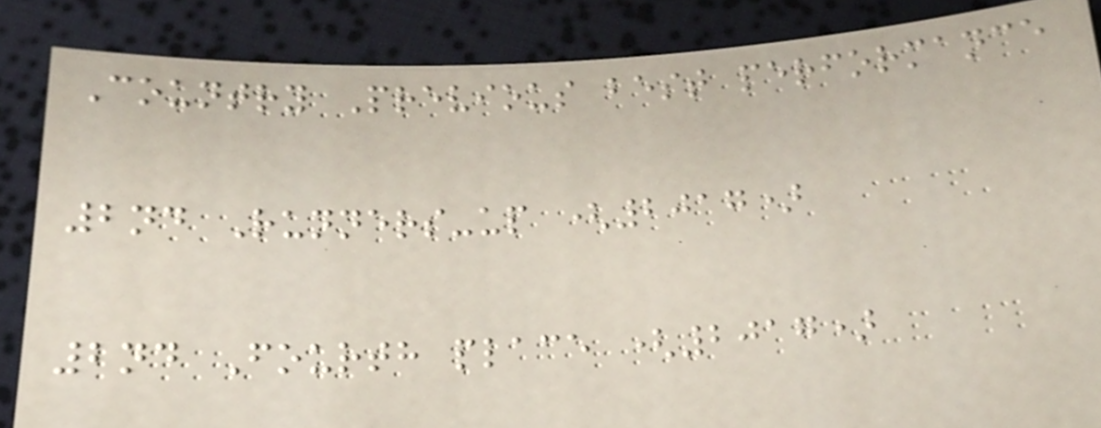Country Previous best performance
2nd Runners-up (2017)
2nd Fourth place (2017)
